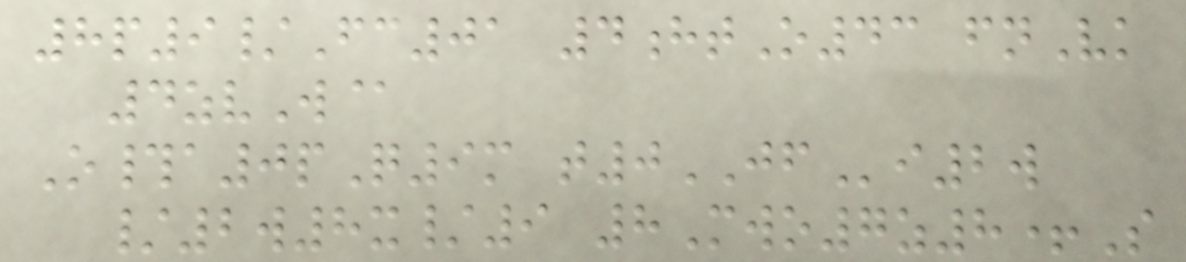8p9/Fc01 4htO43 fnVk
4zvW@
O#a0pQ9m t0JFi2w
/2w8x/9 8Mwo7z8+S
